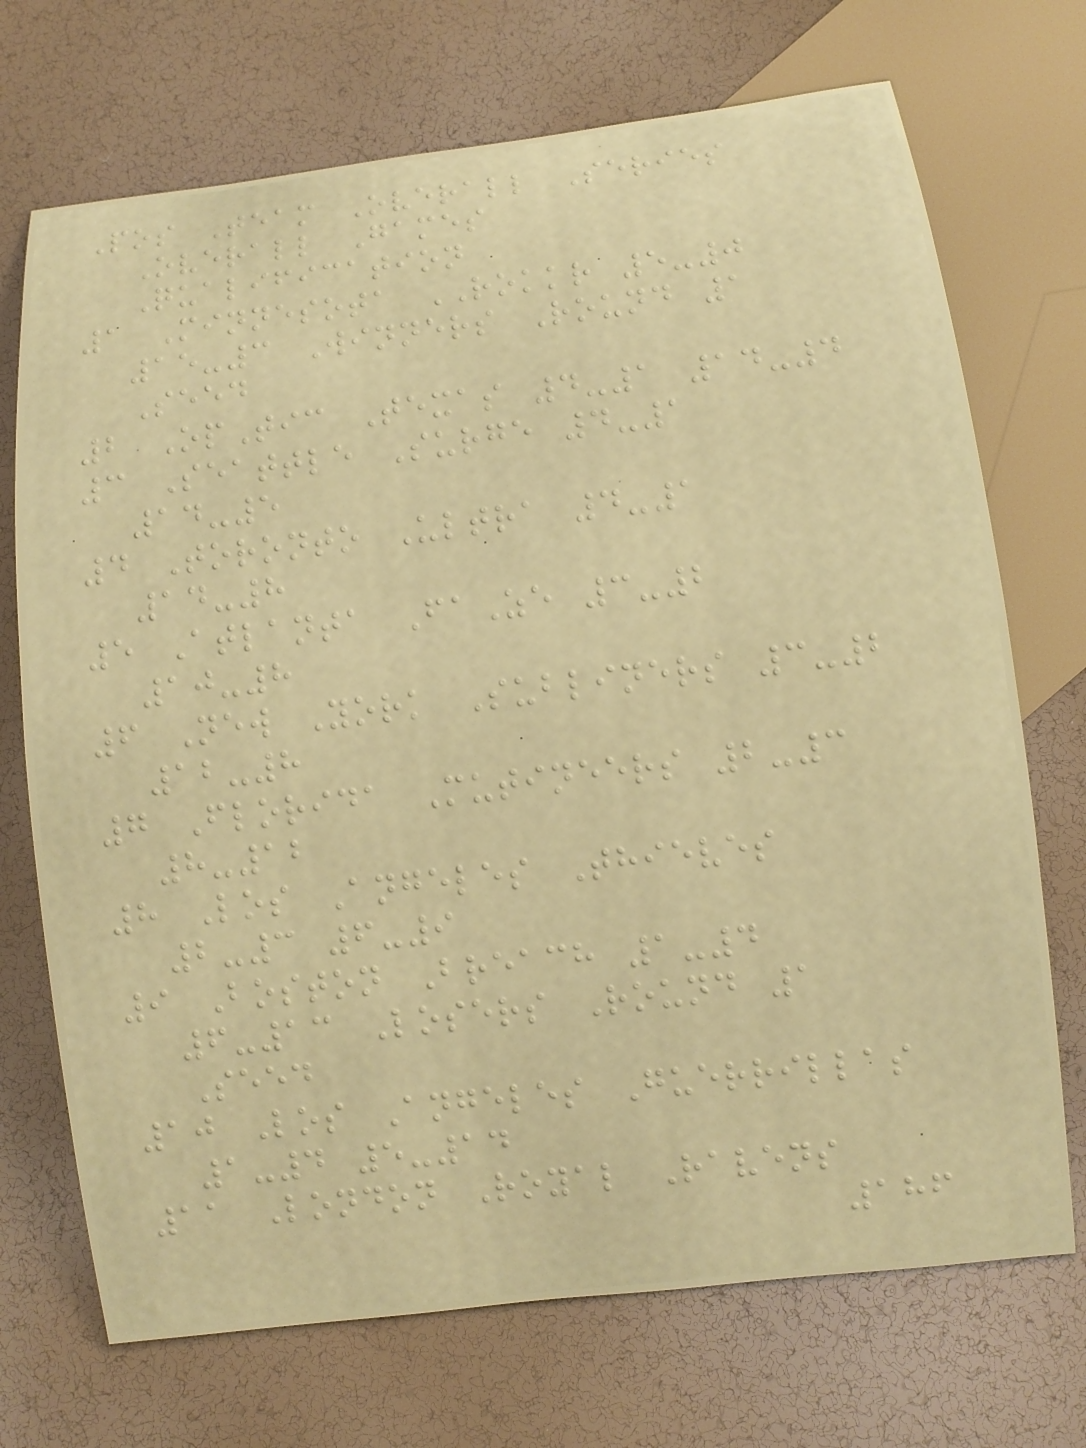Pos Team Overall Series
Overall Games
Qualification
1 Minnesota ROKKR 5-0
15-3 Winners Round 1
Seed
2 OpTic Texas 4-1 14-4
3 Seattle Surge 4-1
14-5
4 Toronto Ultra 4-1
14-8
5 Atlanta FaZe 3-2
10-8
6 New York Subliners 3-2
12-8
7 Florida Mutineers 2-3
8-12
8 Los Angeles Thieves
2-3 6-9
9 Boston Breach 1-4
6-13 Losers Round 1
Seed
10 Los Angeles Guerrillas
1-4 5-14
11 London Royal Ravens
186
